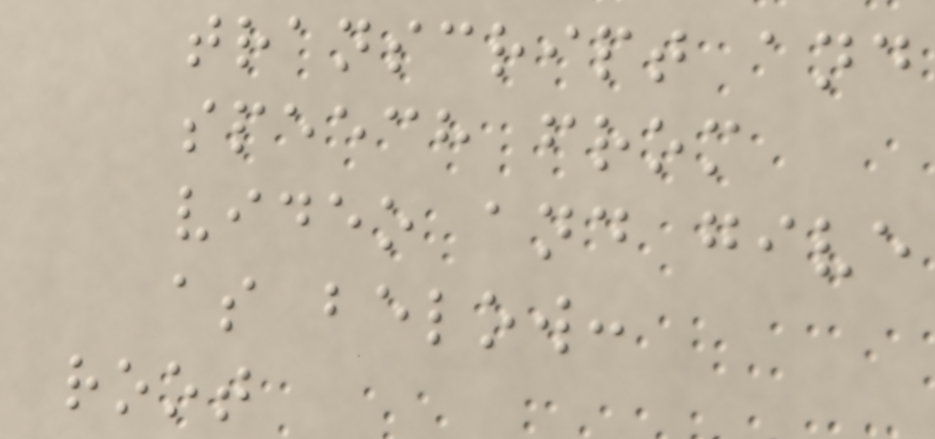transcript and
speech from
video and give
as below:
root
